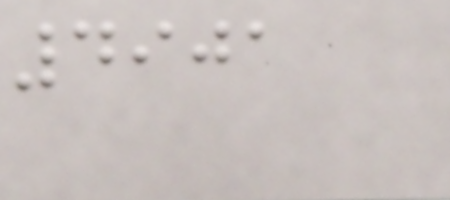4901
